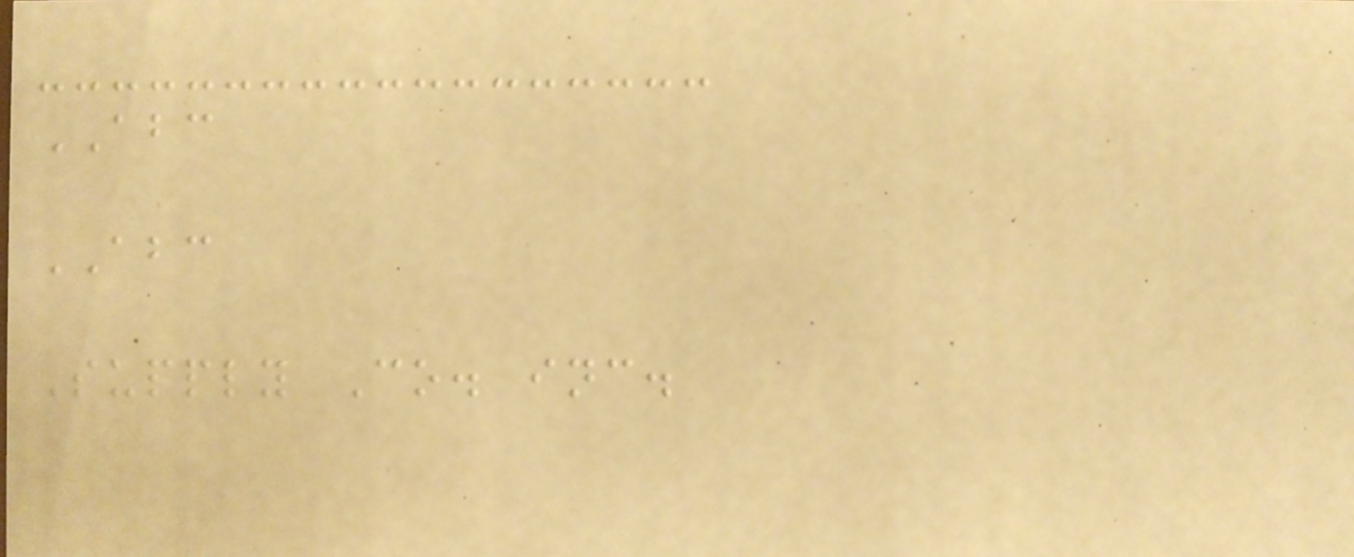ABC
ABC
Supply Co. inc.
